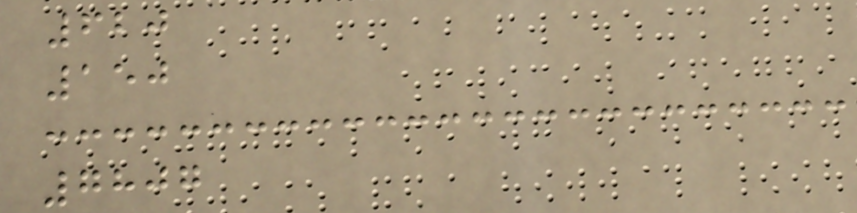620
150
7807
